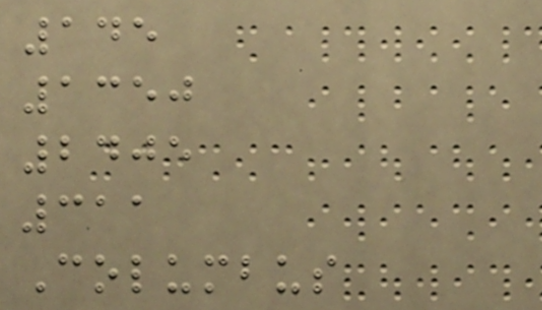145
1350
2405
311
Columbus
